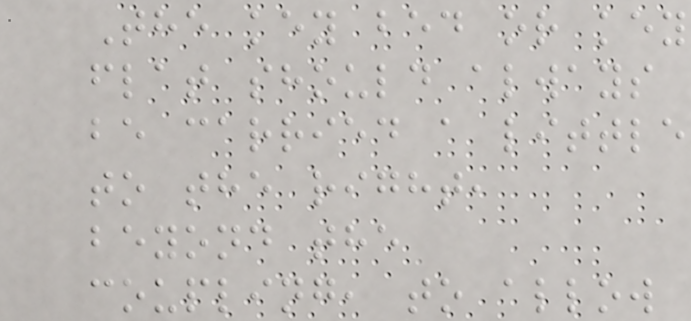The key bed or key
flat should always
be carried a little
to the right,
beyond the
coupling, to allow
